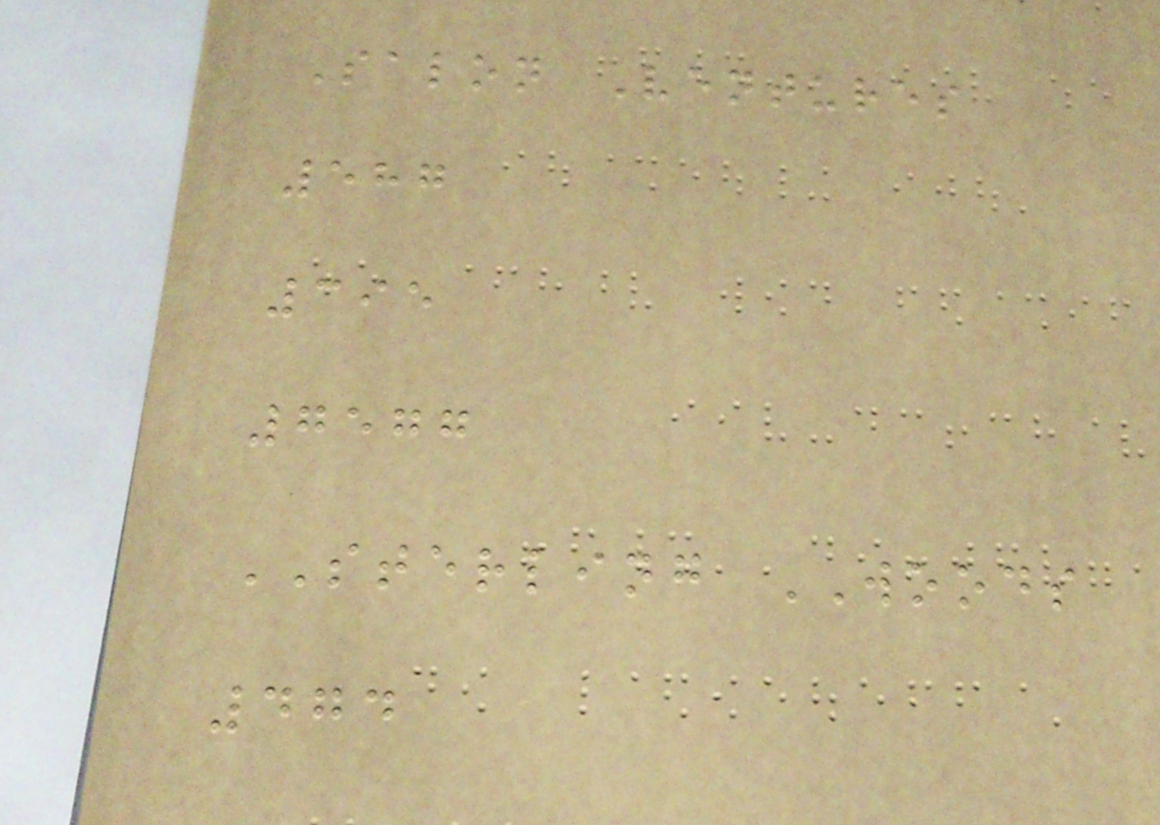Salon Ventures
587
395
7577
STERLING WOODS
474
